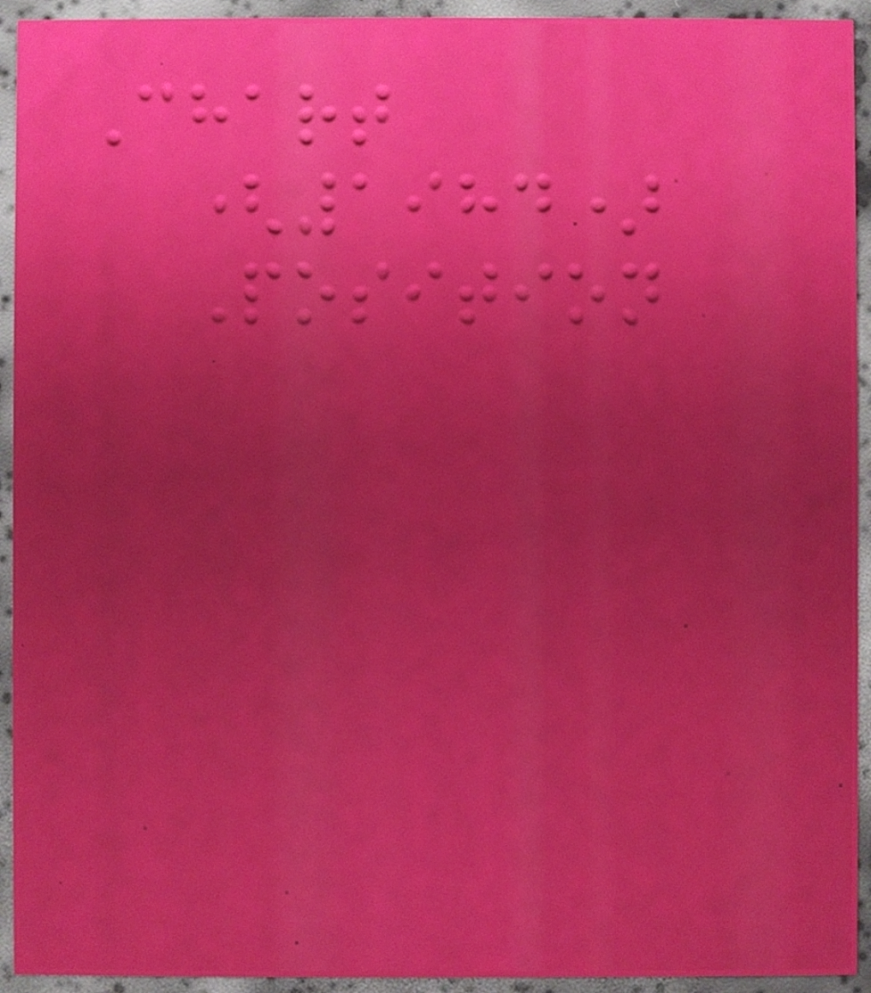Chart
(1984)
Position
